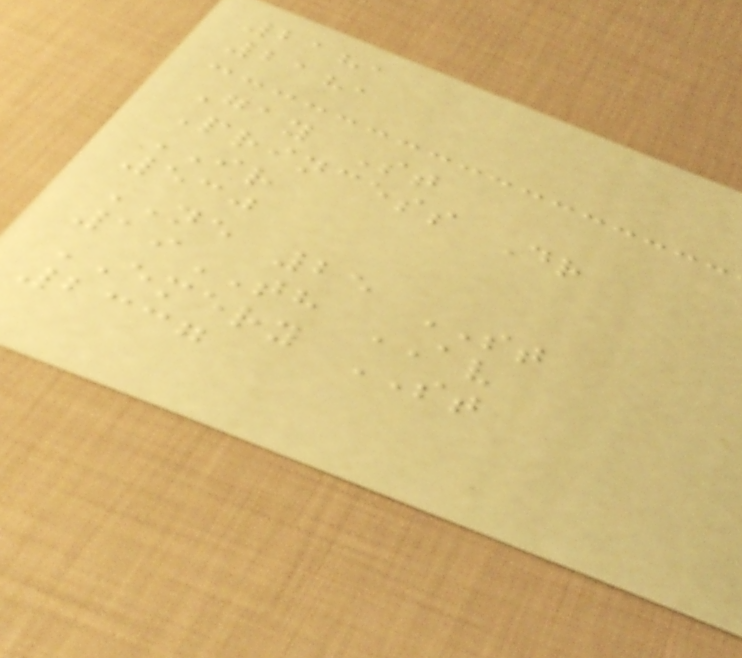2181
2181
Gay St
Princess Dr
IR
530
NE 25 ST
19TH AV
EMERY ST
2337
